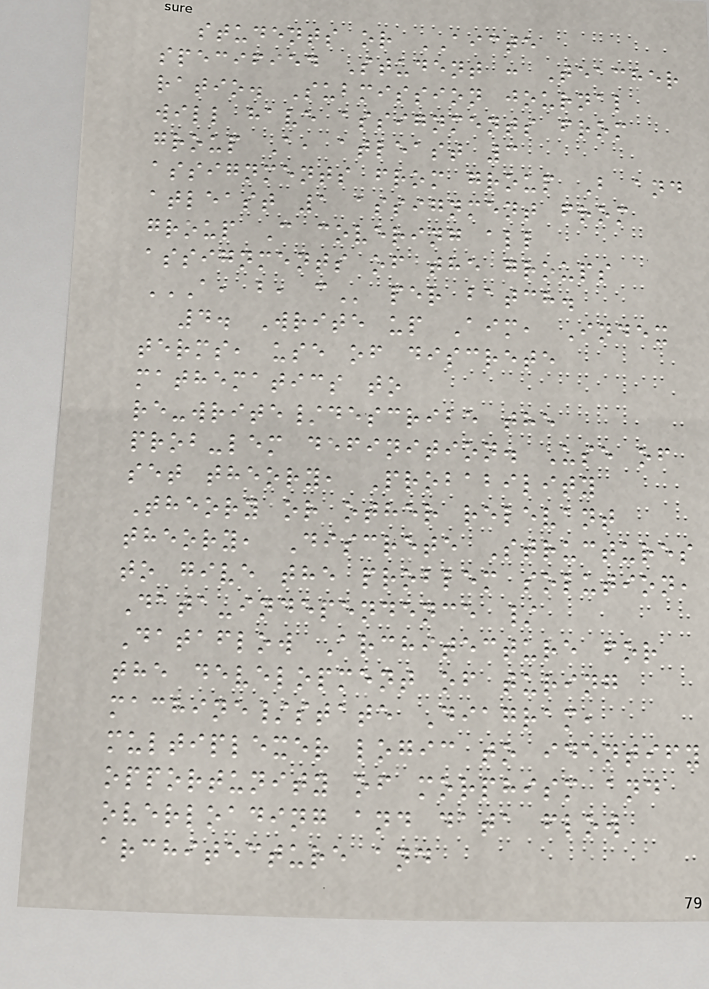students or AICTE
specified Student : Teacher
ratio. Submission journal
will have assignments from
group A, atleast 3
assignments from group B and
atleast 1 assignment from
group C covering all
assignments of the groups
A, B, C per batch.
4. Write up Aim, Index
terms, use of discrete
mathematics to
re-write/describe the
prob-lem definition. Use of
set theory, Probability
Theory or other relevant
theory, Discrete Structures
to give the problem solution,
Data-independence /
Dataflow Architecture for
the development of turing
machine/state Diagram,
multiplexer logic to identify
opportunity of morphism and
overloading and data flow
architecture and
